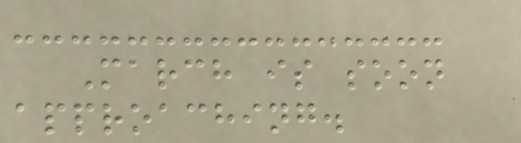March is soon
approaching.
